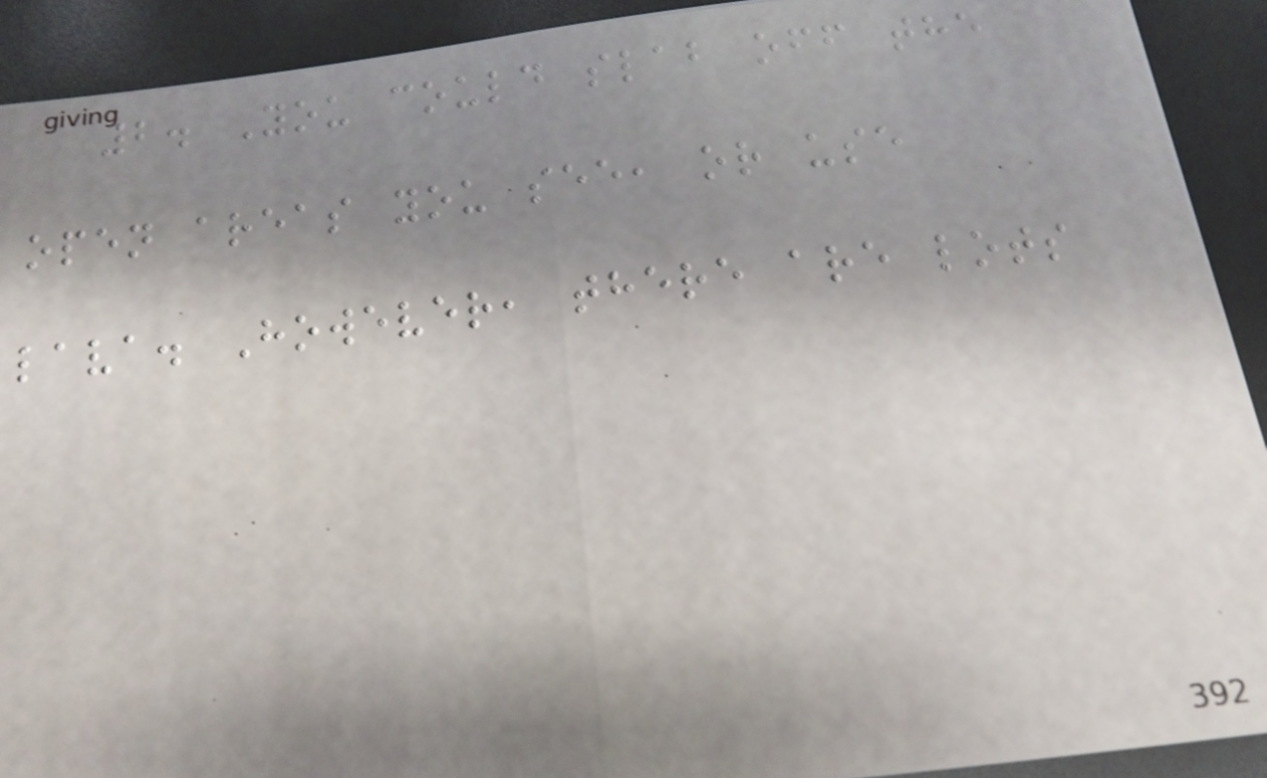2. You could slab off the
open areas you see, or use
lava. However, there are lots
